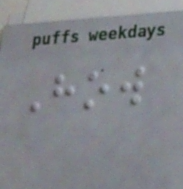How
